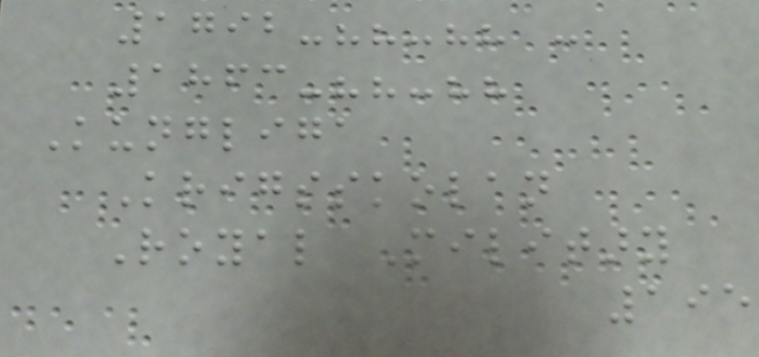1792-??-?? -
1863-??-??
Kungliga
Krigsskolan
Royal Military
195
